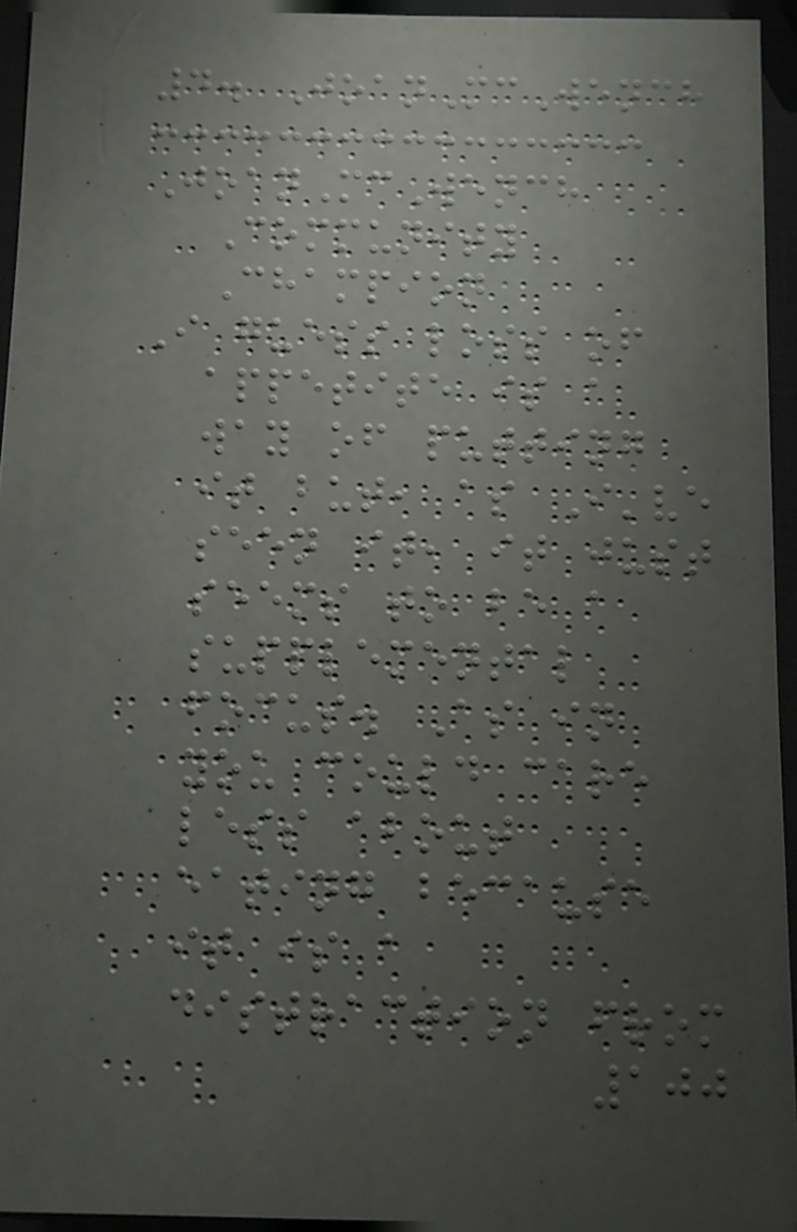4. JoanMcWench
JoanMcWench
Community
Champion
I guess loss of
appetite is a
way of putting
it but, as I've
seen it, it just
seems to be a
supplemental
focus. As in
you could care
less about
eating because
it is a
distraction from
100
